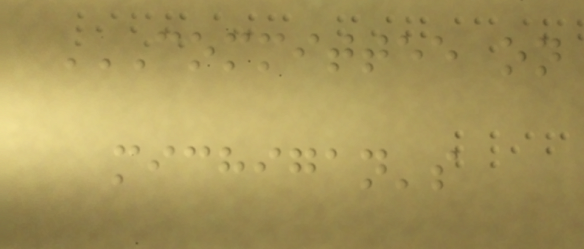COMMITTEE ON
MICHIGAN'S
